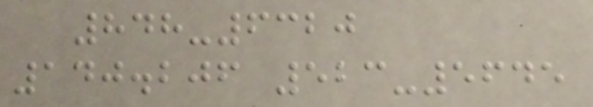848-6320
140.206 523-5645
